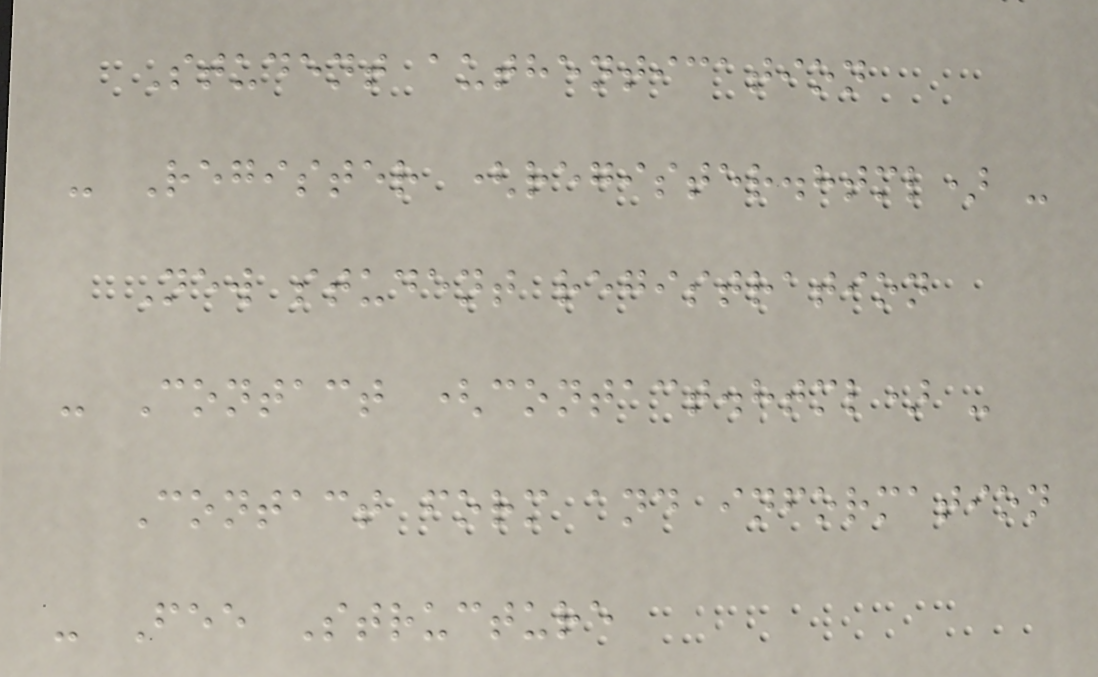Student authentication
- Register (register.html) -
New student registration
- Contact (contact.html) -
Contact form and information
- Fee Structure
